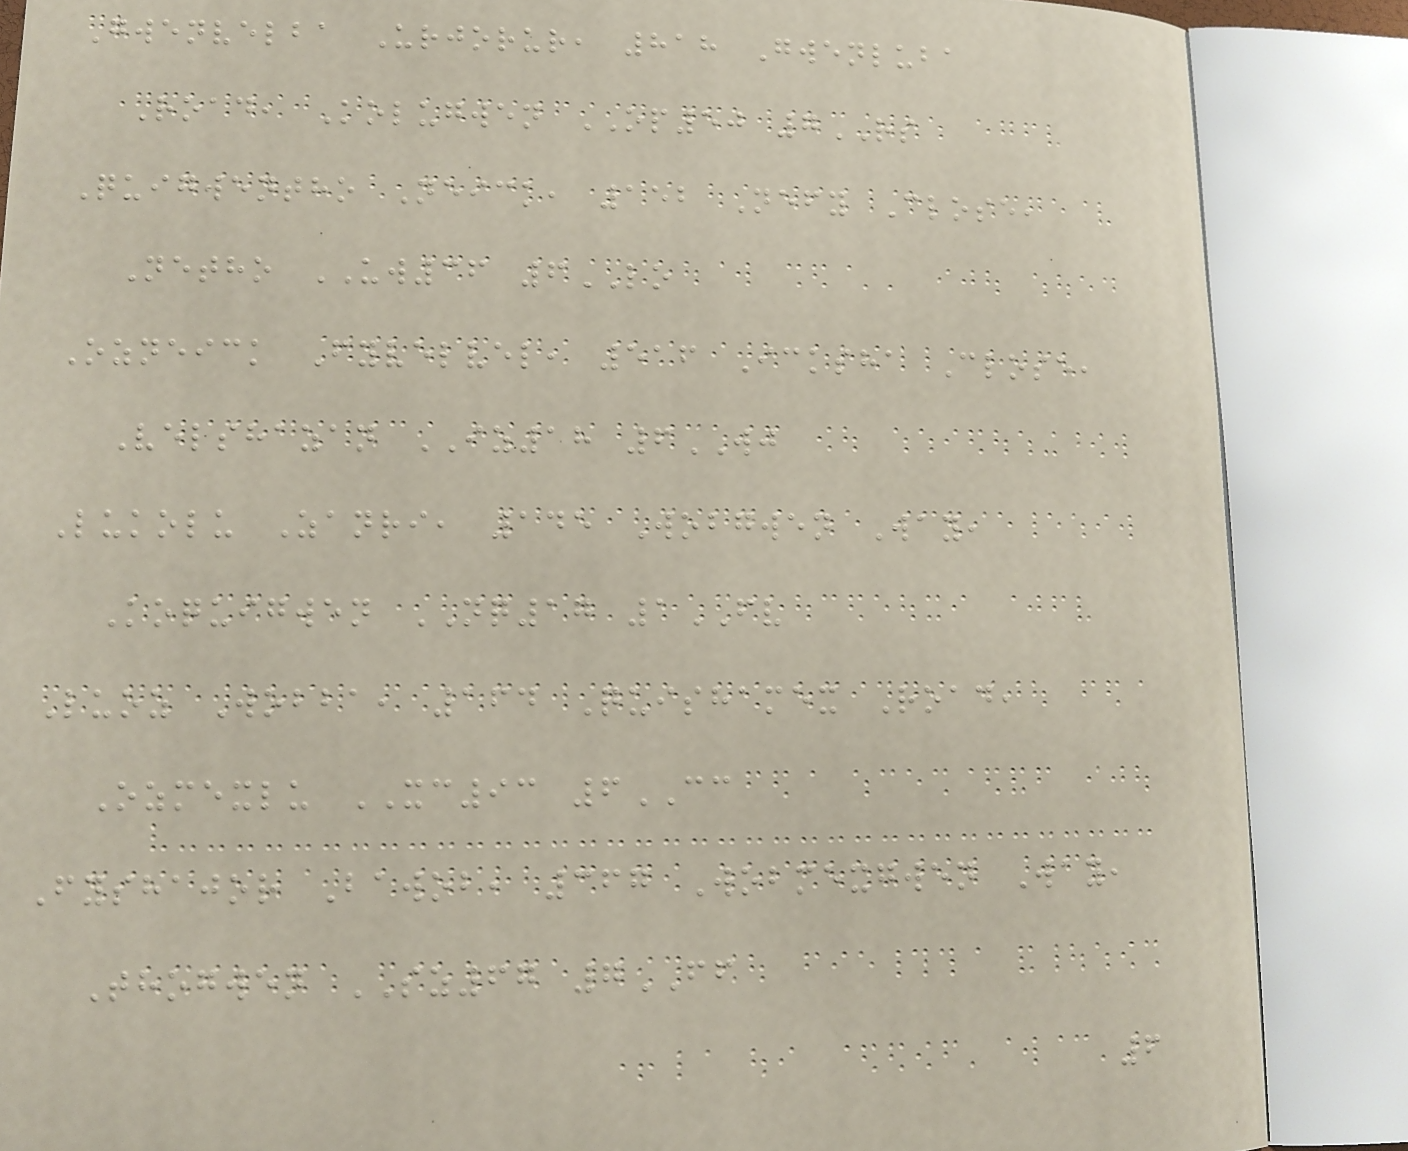Gwenvelba Urjorur, 818 Gwenluba
Road, Kolugwen OP50 7RS
Quigwentho Neick, 152 Nefy Close,
Netho UW36 6LO
Ozneick Fyvelvel, 516 Icksha Close,
Velshazan IZ18 6WJ
Lukolu Zanri, 145 Wobgwen Way,
Koquigwen NQ17 1FV
Luoz Wobba, 164 Quishamex Road,
Ozmexlu XC93 6CC
Fyshajor Bawob, 367 Wobmexgwen Way,
Thogwen SZ67 7FF
6
